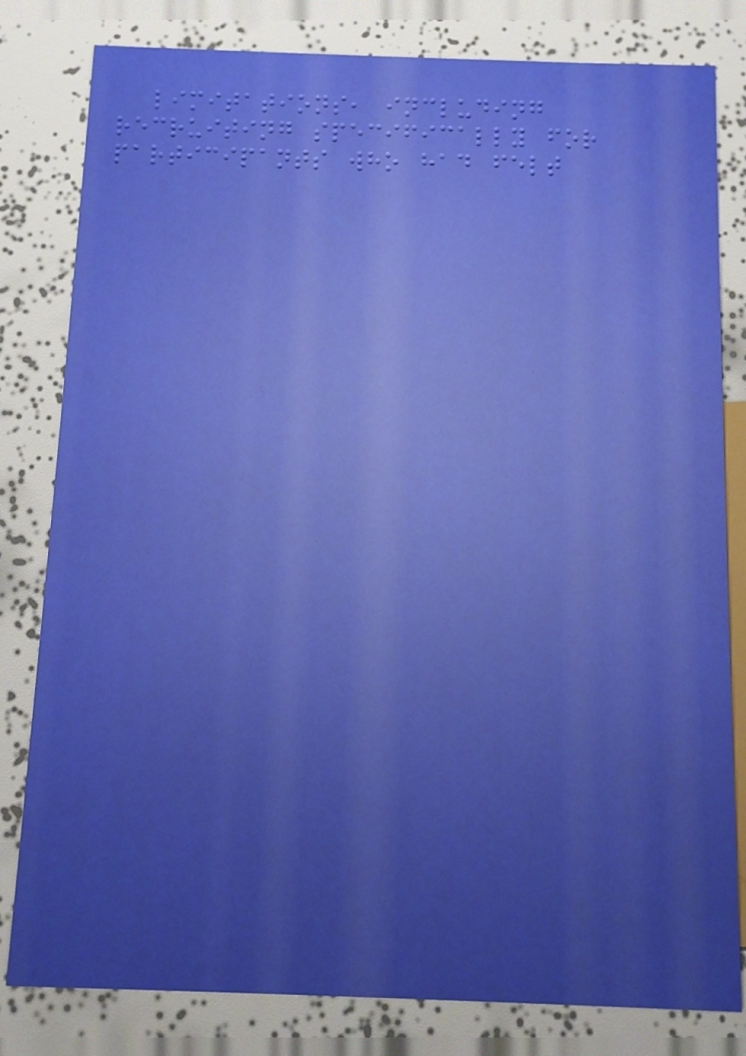limitations, including
recruiting specifically for
participants who had felt
